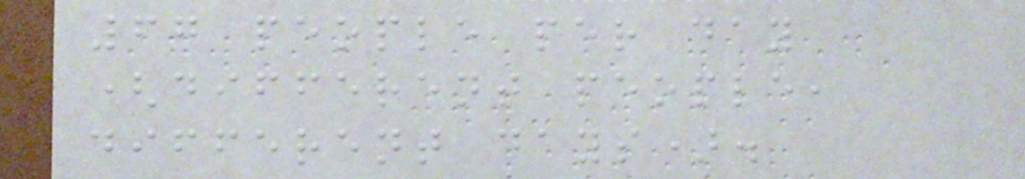67 people per day
(different people,
different days).
